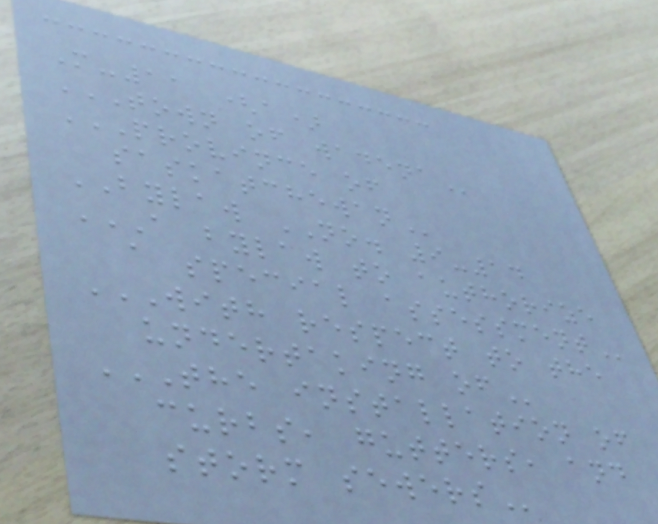M-11 (a)
TOWN OF WADENA
PROVINCE OF
SASKATCHEWAN
BYLAW NO. 9-14
A BYLAW TO AUTHORIZE
A SPECIAL ASSESSMENT
WITH RESPECT TO THE
UNDERTAKING OF
THE INSTALLATION OF
CURBS, GUTTERS, AND
STORM SEWERS
